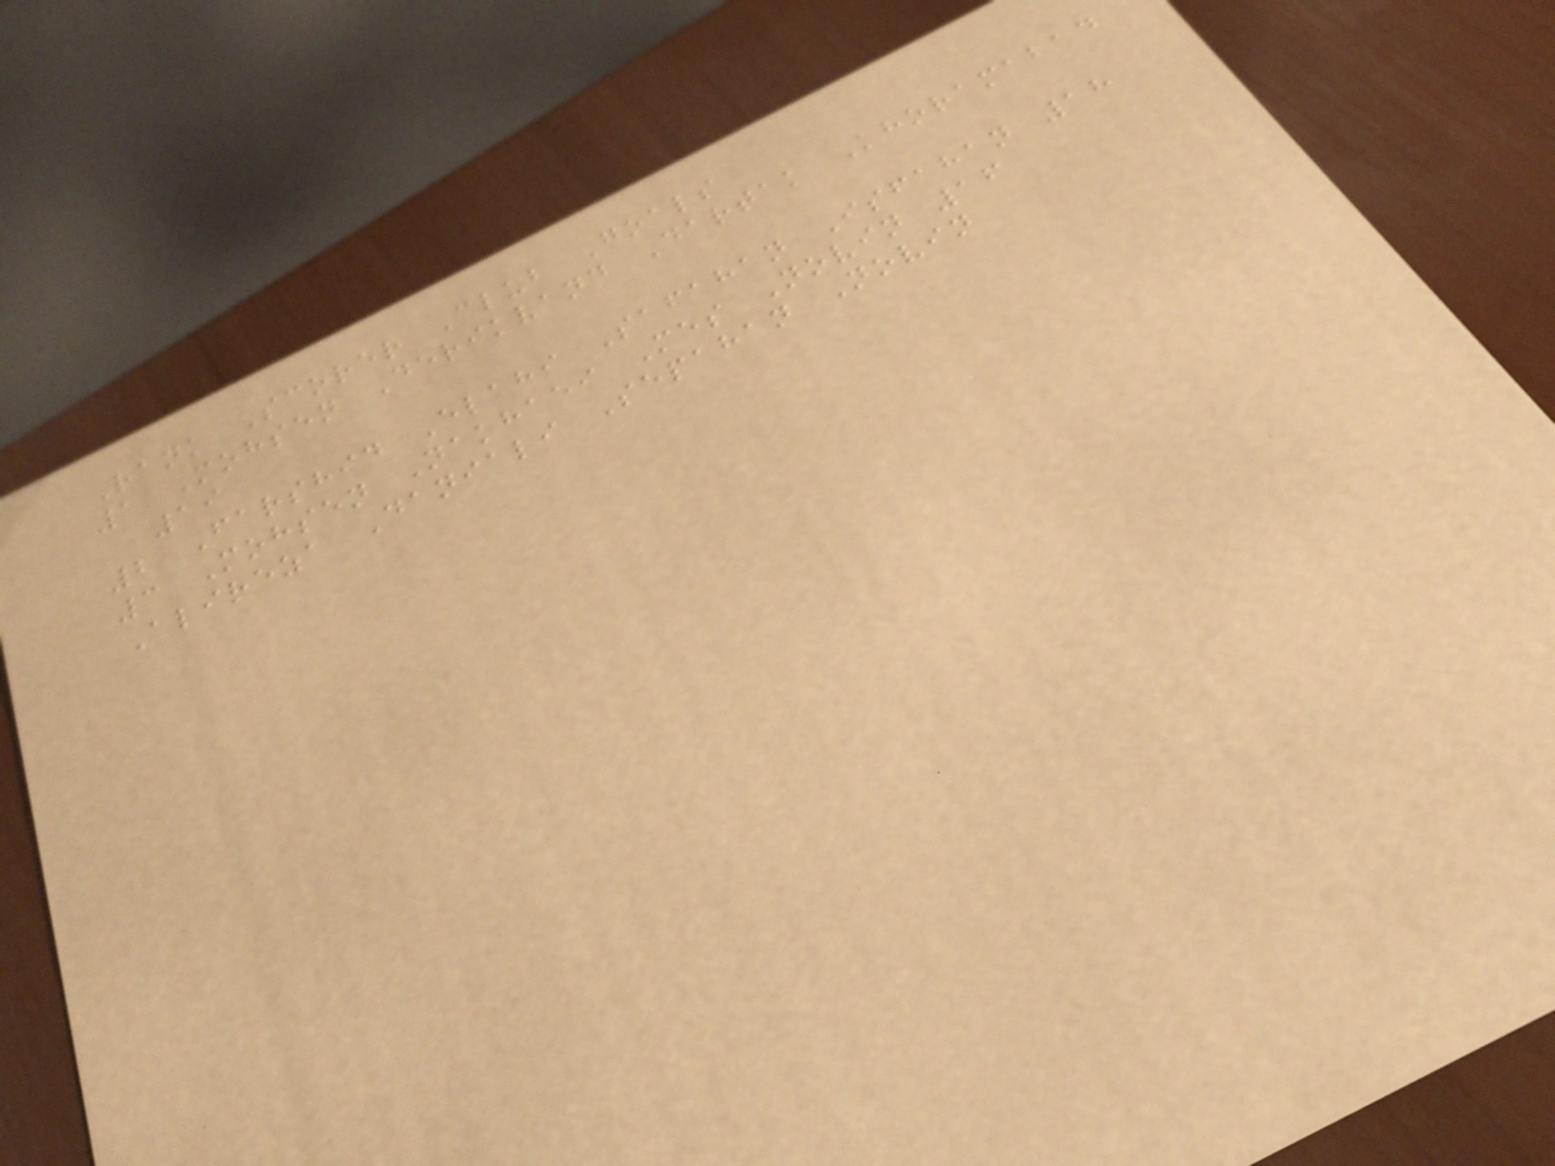Rank Scorer Club Goals
1 Mohsen Derikvand Dartak Khoramabad
19
2 Farshid Elahi Safahan Isfahan 18
3 Mohsen Nakhaei Mes Novin 16
Alireza Daniali Sepahan Novin
